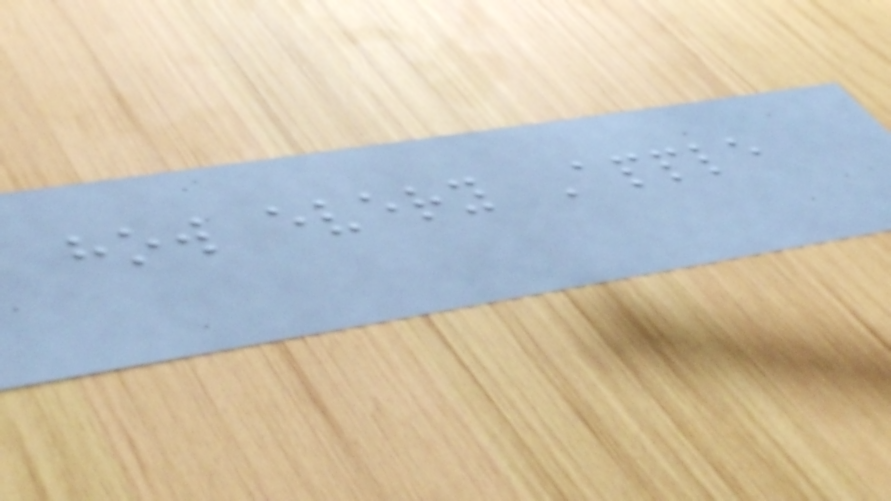how every Apple
